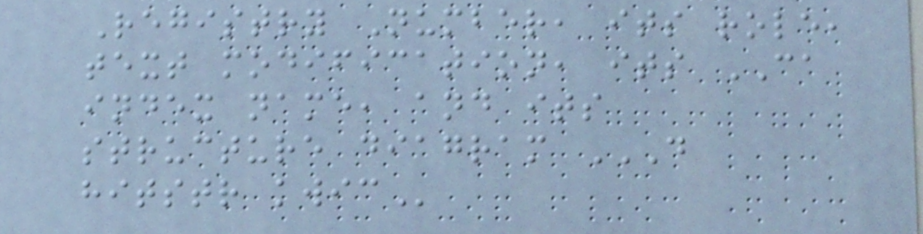Registry Number, its role,
text modification, its CA
index name, and its
structure diagram D
HITSTR KWIC
